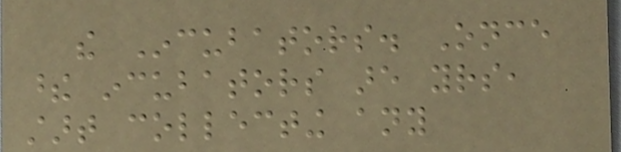the Incubators. Once
these incubators are yours,
start collecting any
